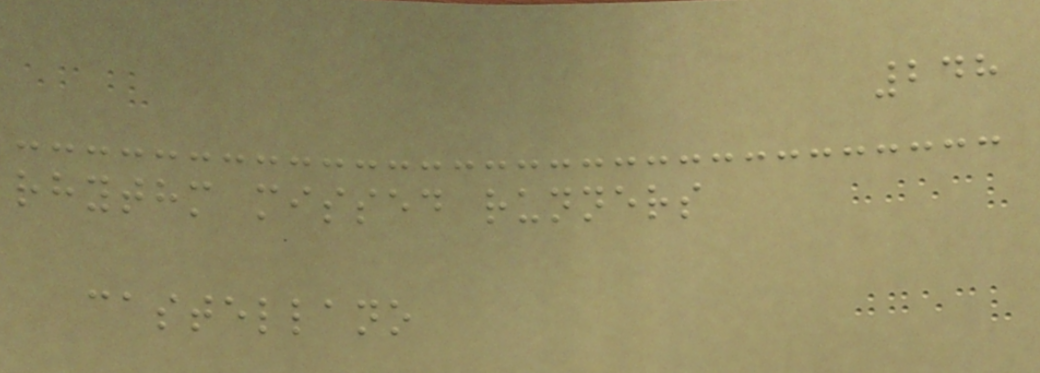248
rhythm missed runners
castellano
